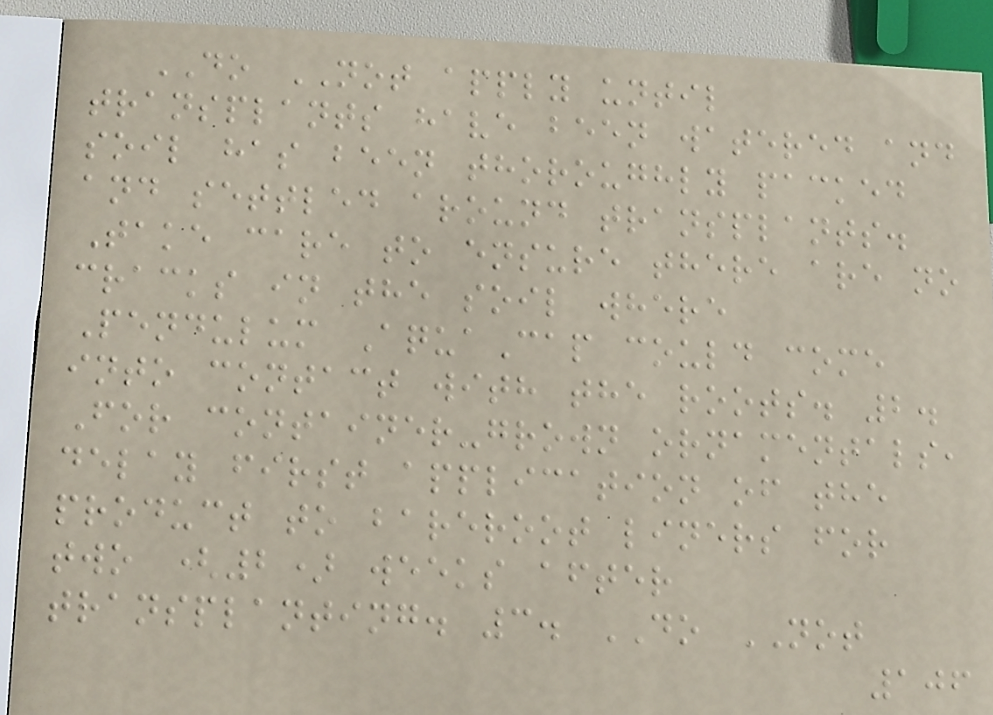DO NOT apply until
transplants have been watered and
soil has been thoroughly packed
and settled around transplants.
Take care to ensure there are no
cracks in the soil where
Pendulum AquaCap could come
into contact with the roots. 2.
For container-grown ornamentals,
delay first application of the
product to bareroot liners for
two (2) weeks after
transplanting. 3. DO NOT
106
